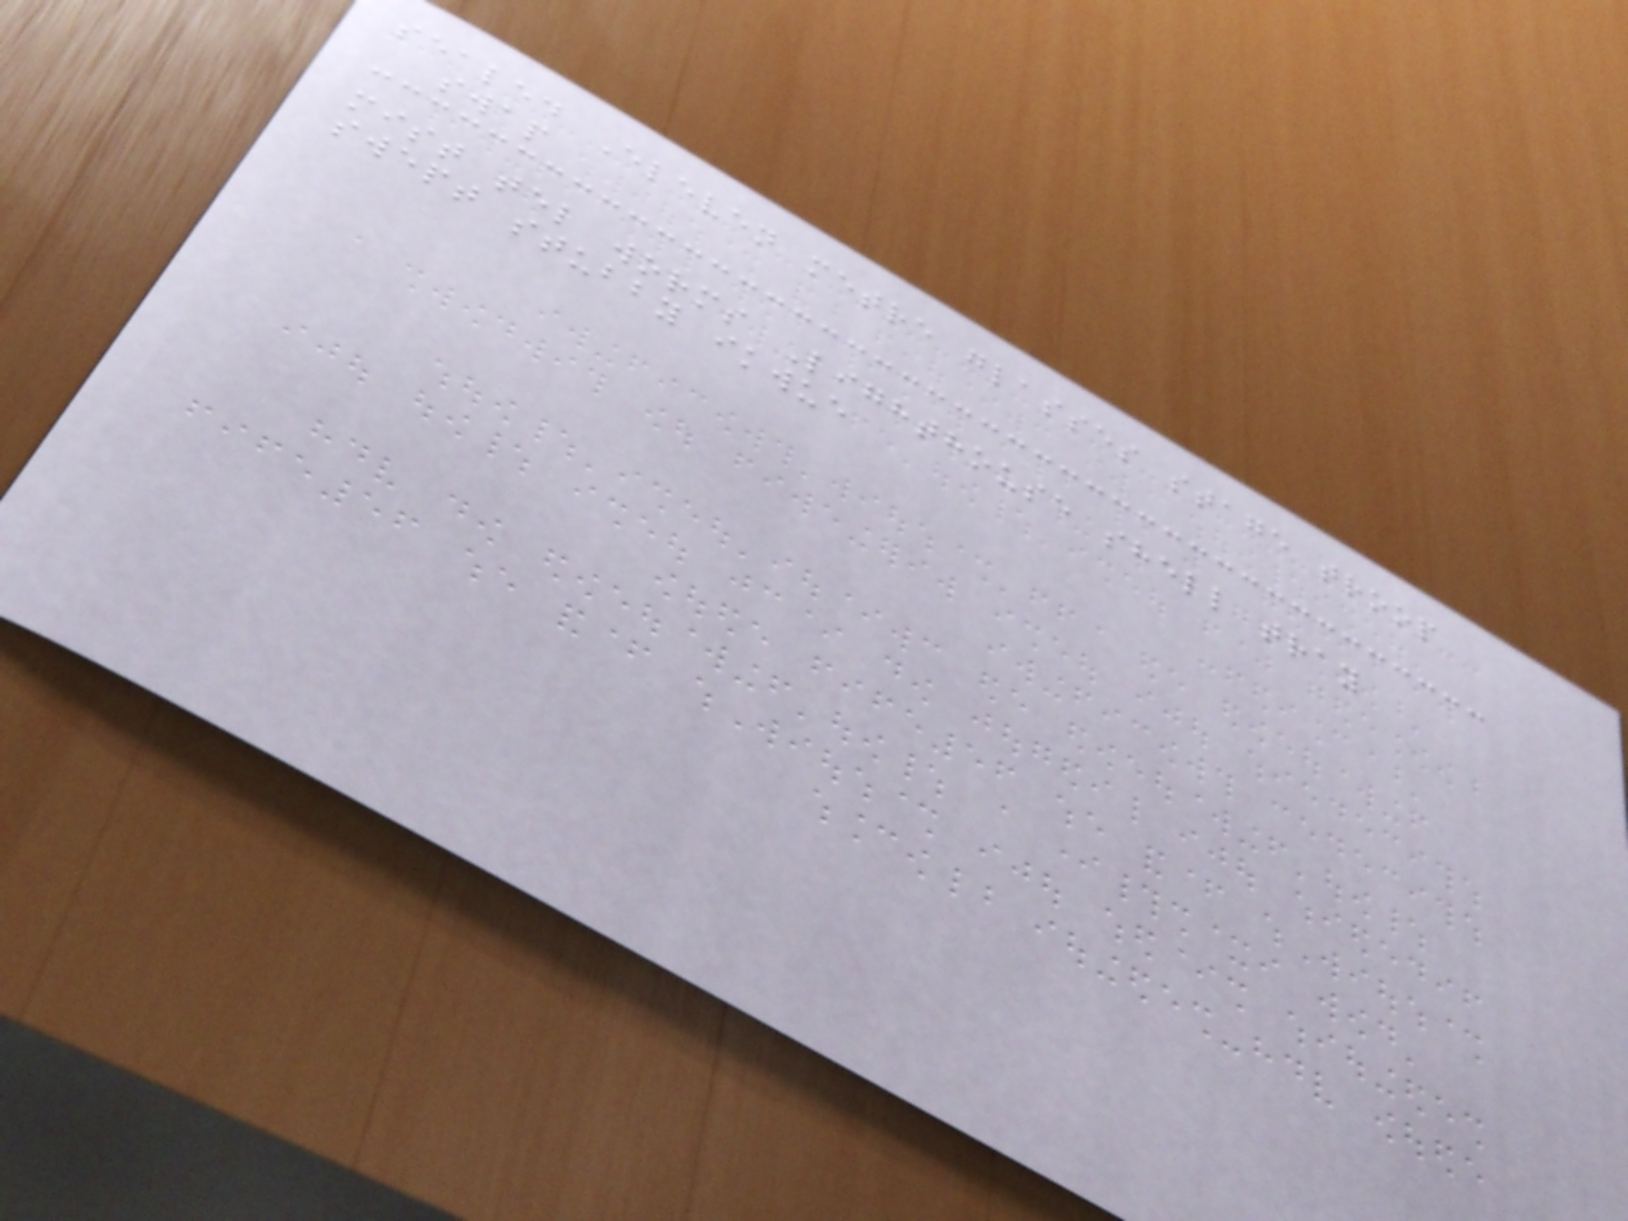sealed Eleven metre glasses stage troop
swap
mist tel worms Lighthouse shell tray
swept stubby ikwue
